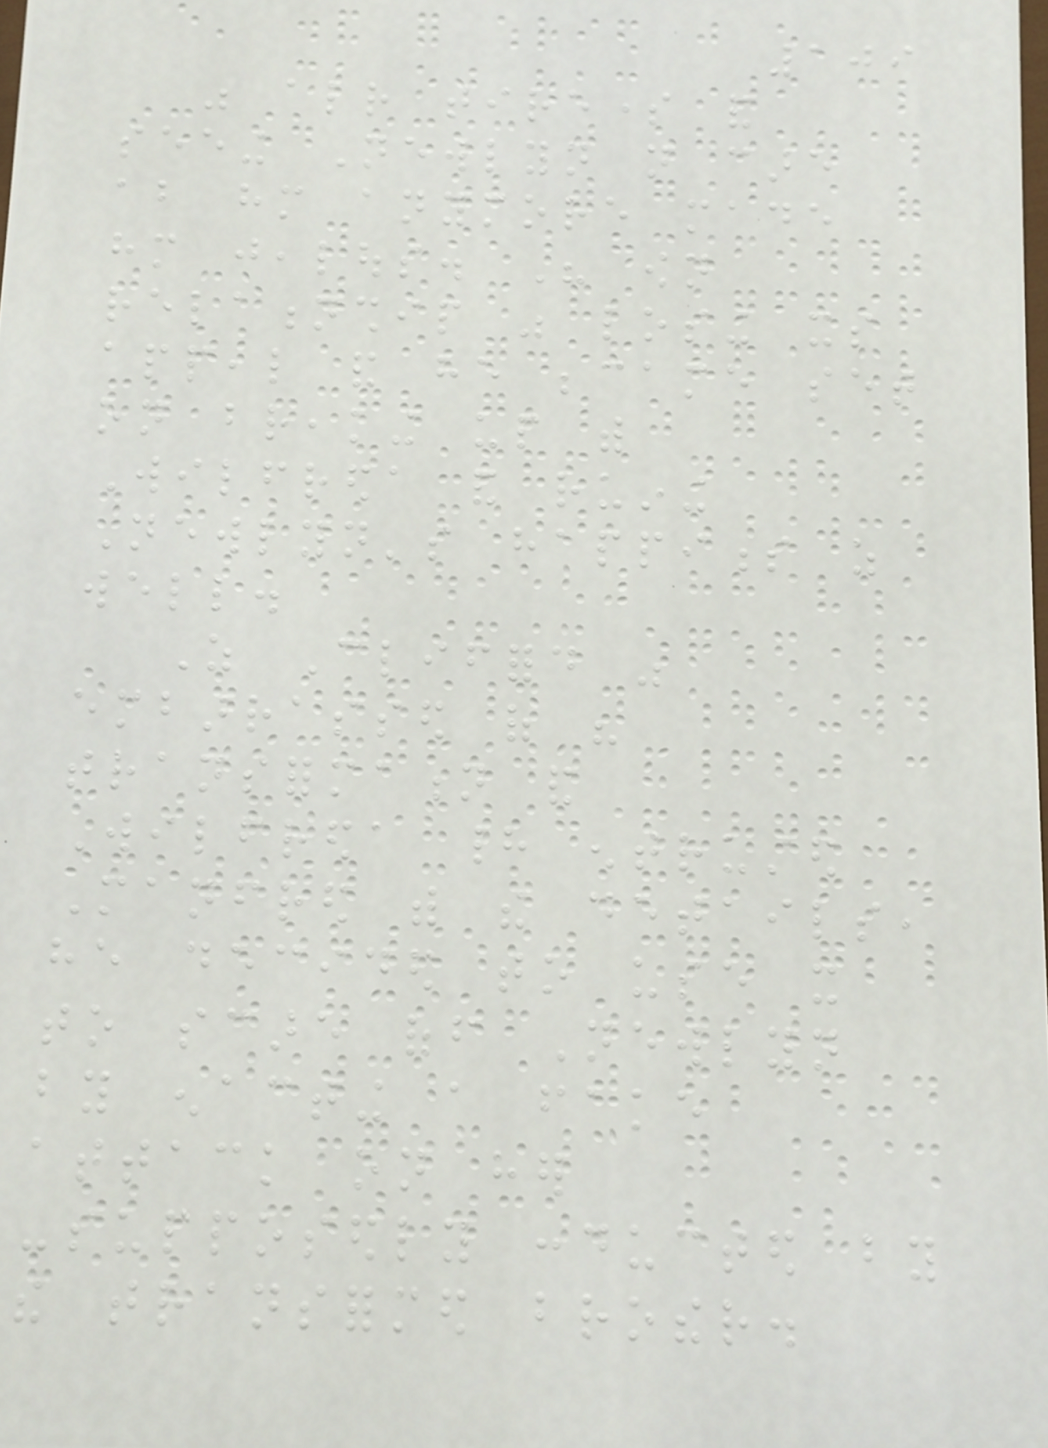109
was already tiresome and
seeing Newlyn not care
about him anymore made
him jealous. His own
relationship was losing its
appeal and he became set
on breaking up with
Wilfreda and ruining
Newlyn's happiness as
well.
As Clifford was
embarrassed of his
transformation and
Wilfreda had entrusted
Manfred with the details,
he decided to use it
to scare off Newlyn
by enacting a fake
attack on her
-supposedly conducted by
the transformed brother.
